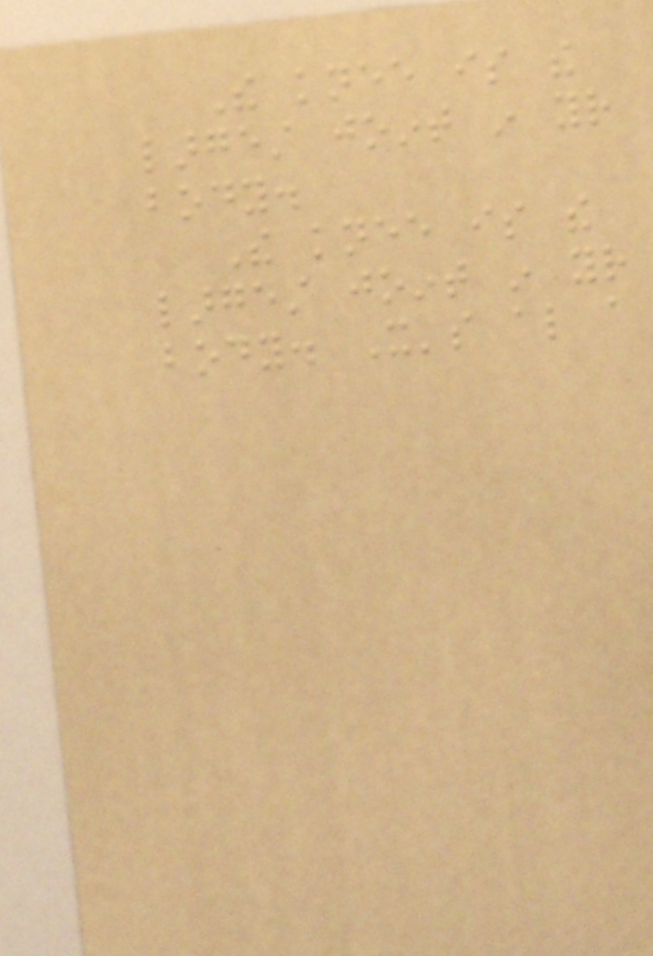The knee is the
largest joint in your
body.
The knee is the
largest joint in your
body. It's also a
